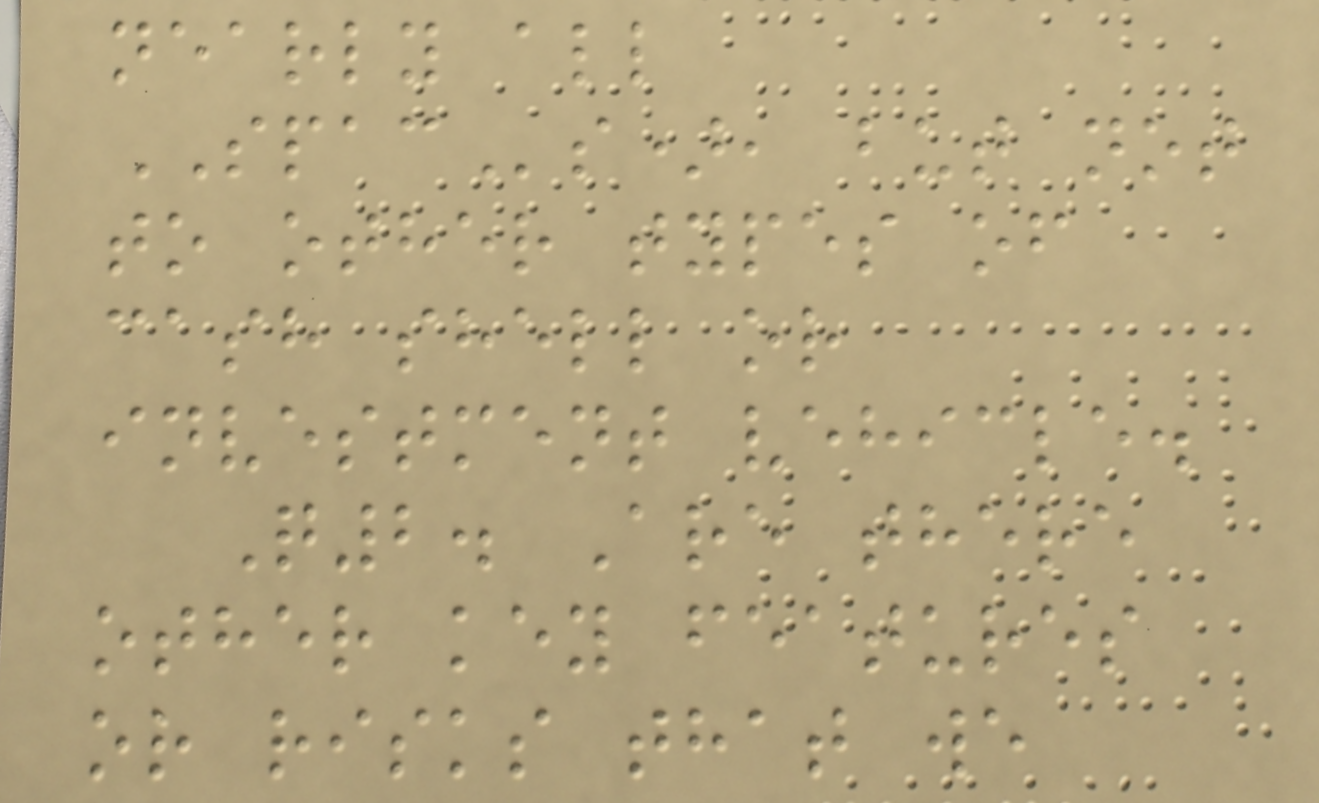nearly all
SPACs), but not
to other types of
cash shell or
investment vehicle.
Q2. Are there
other key features
or risks that we
